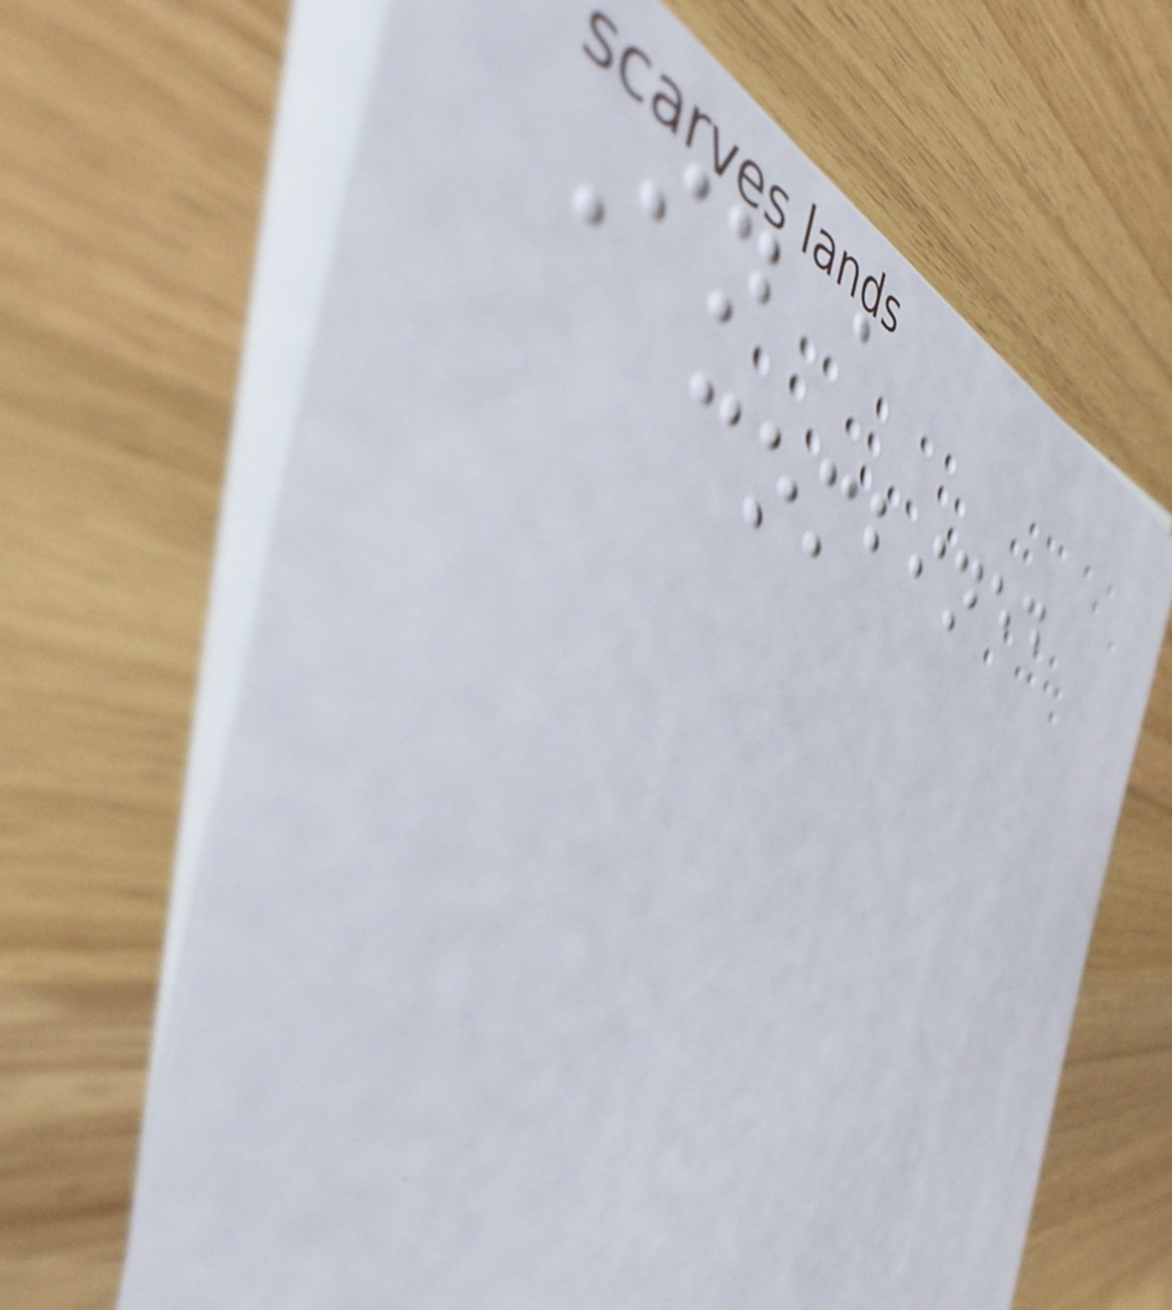In a
combined
